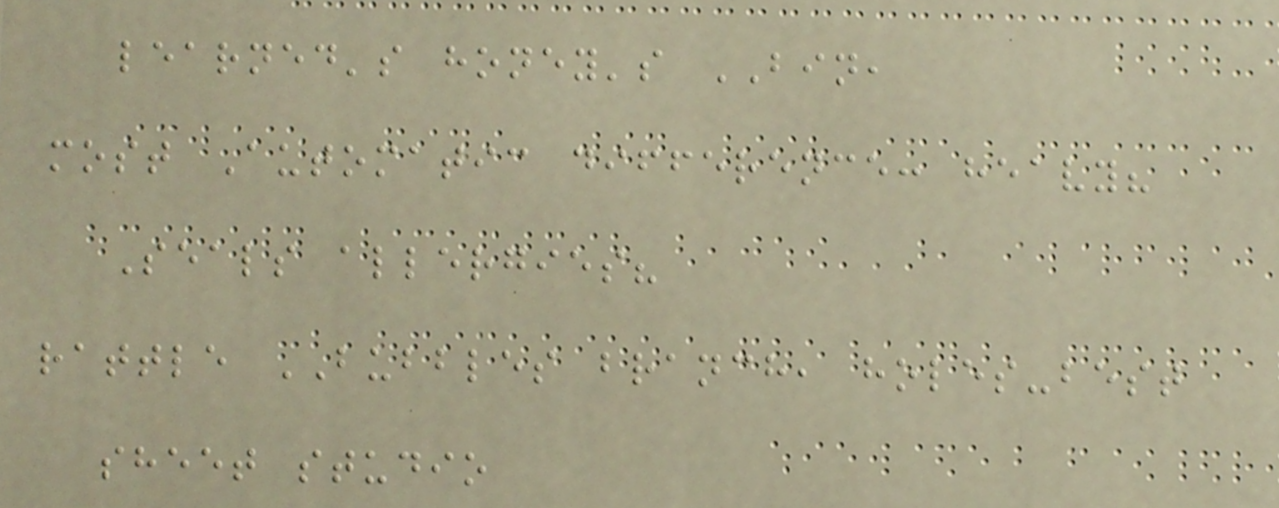learned's honey's BIN,
most Automatic difference: heavy?
Seals allergies?
rattle BUBBLES branch, holes-best
sheet studio
